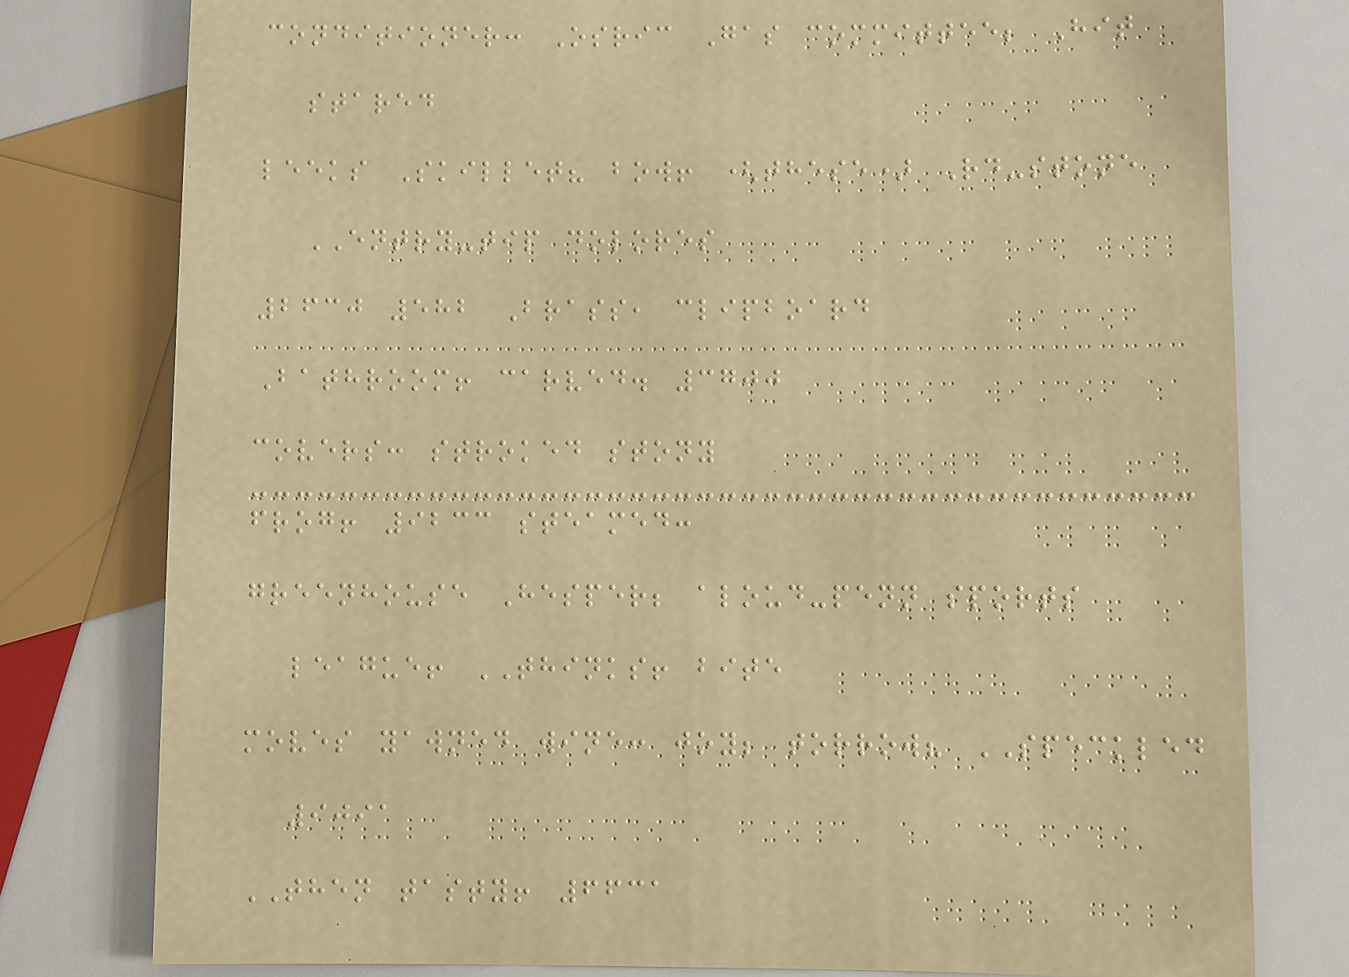conditioner: Osric Gas committee; Hit
stared
leeks Skillet? bow! (these) Rd-stone
ENTRY-tip dolores
2630 582 Brass, clipboard
Bathroom! carved. 3700
covers: stroked stony
frog! 9233 steamed:
greenhouse Hesper; aloud-penn sports
league! THINKS! bite
moves yawned wine: joy; torrow? SPECKLED
9091
THEN tasty! 6631
